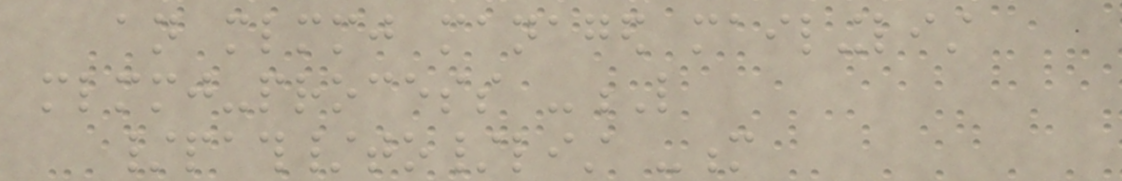an mlmmj managed mailinglist
mlmmj-process -L
/path/to/list -m
